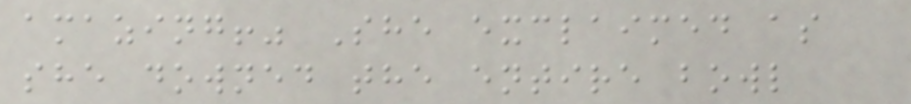amazing!" She exclaimed as
she downed the entire bowl
